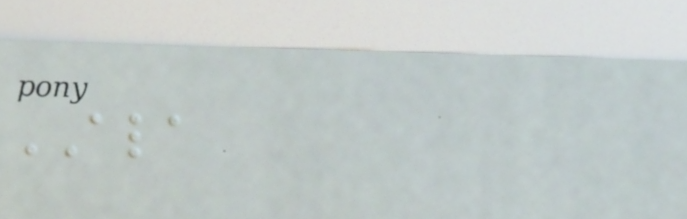ALA
